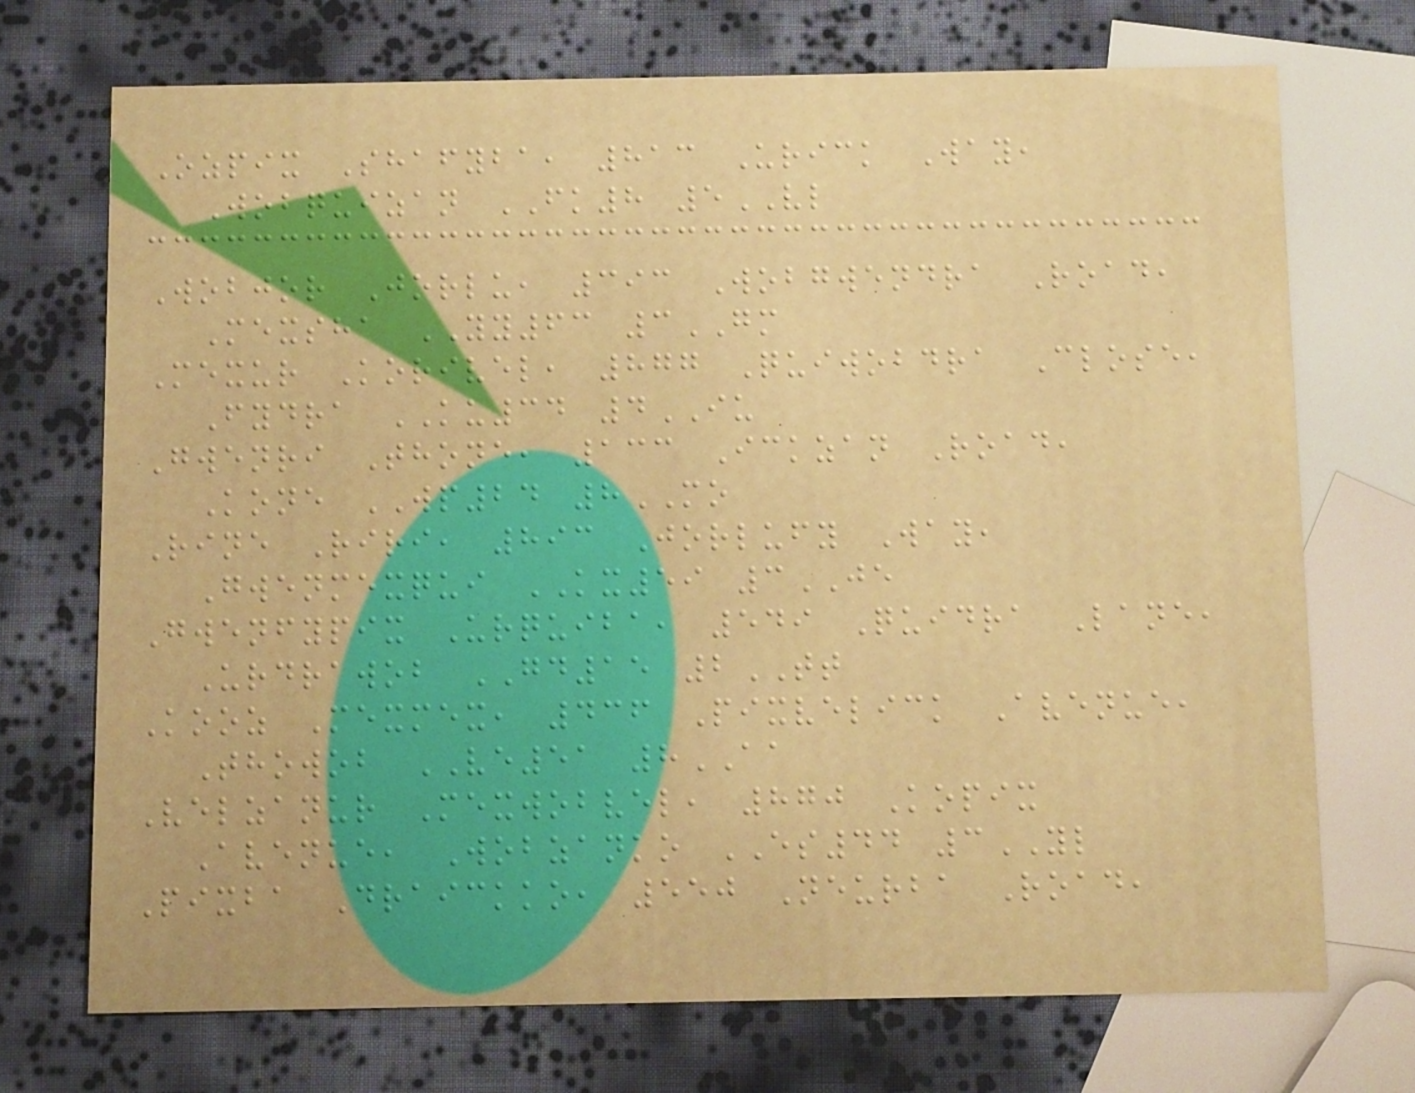Ozpix Shafyba, 813 Urick Way,
Wobquizan FK8 5VL
Wobjor Jorlu, 393 Wobgwendra Road,
Mexsha YY63 3GM
Mexur Korivel, 877 Quiwobdra Close,
Fydra KU34 4IU
Gwenri Thone, 133 Ickzan Road,
Kone WP24 8MO
Rine Riri, 893 Jorlufy Way,
Gwenmexqui KX59 3JE
Gwenfypix Urquiba, 549 Quidra Lane,
Urdrawob GD15 2TT
Kooz Mexmex, 436 Pixvelick Avenue,
Thowob VE51 8AA
Velzanur Mexwobvel, 870 Kopix
Avenue, Wobzanko ES44 3YL
Pixba Draickko, 550 Neurba Road,
